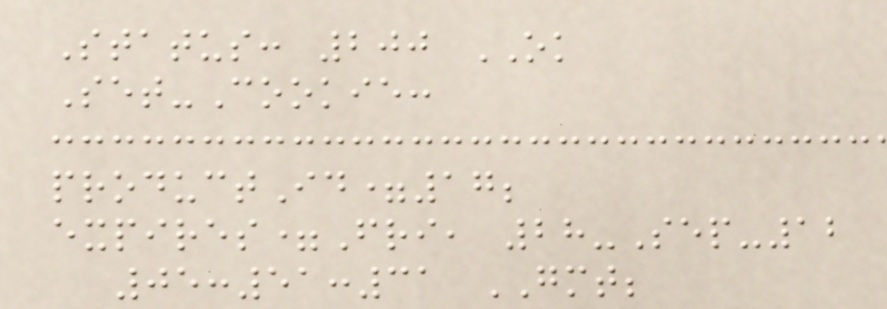Status: 200 OK
Set-Cookie:
productId=17;
expires=Fri, 28-Sep-12
05:51:31 GMT;
